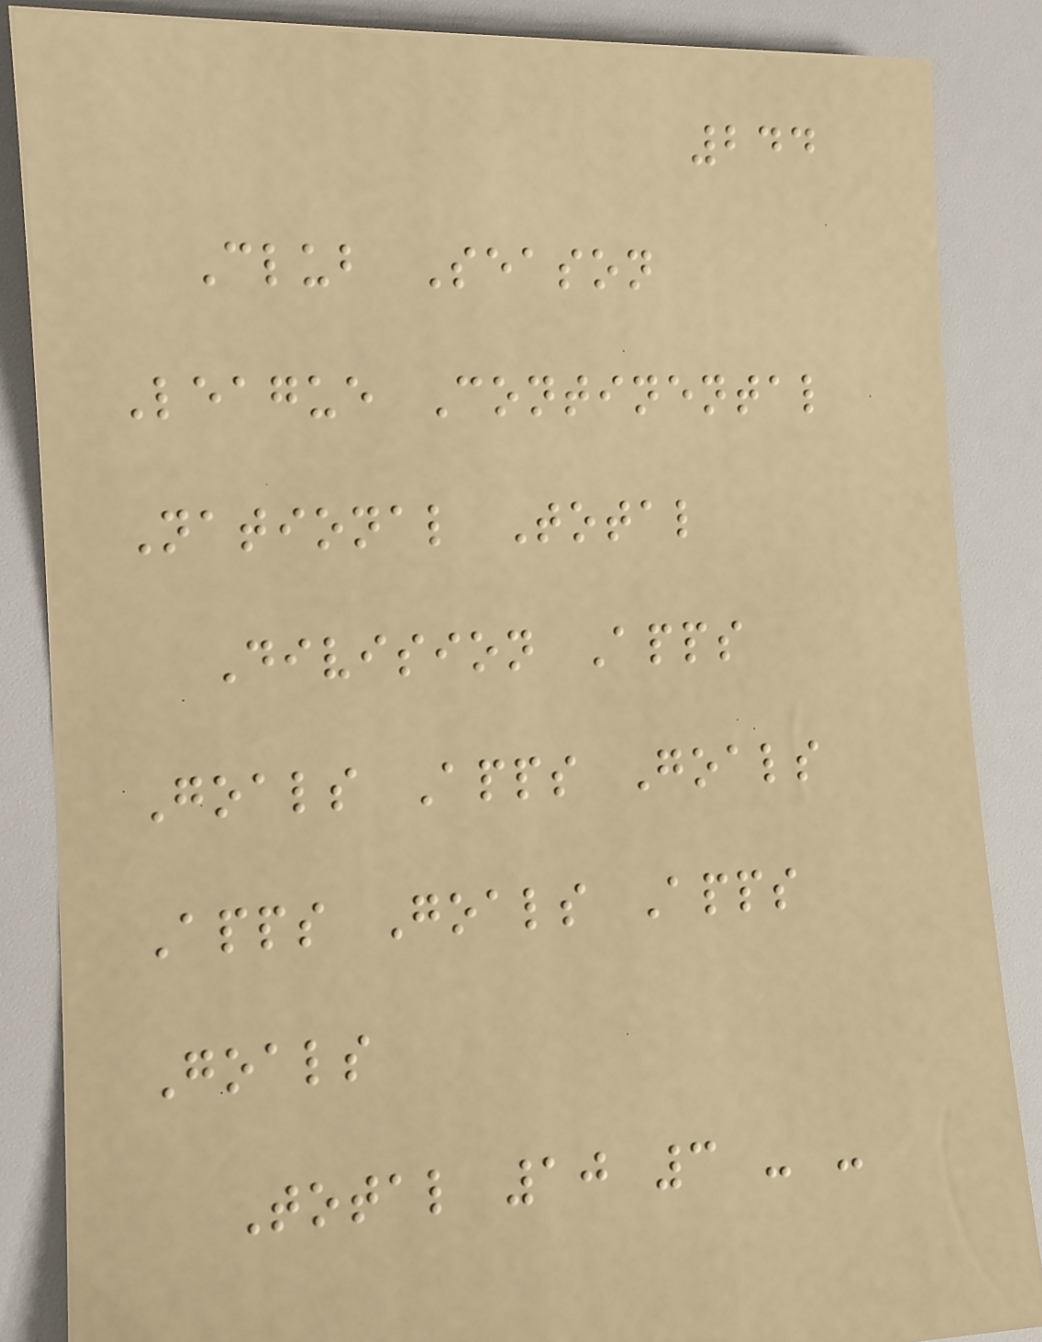244
Club Season
League Continental
National Total
Division Apps
Goals Apps Goals
Apps Goals Apps
Goals
Total 10 3 - -
